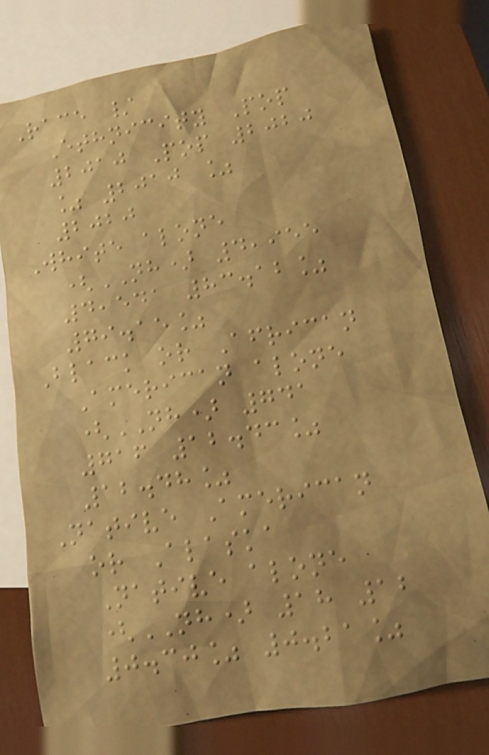Race /
Ethnicity Pop
2010 Pop 2020
% 2010 %
2020
White alone
(NH) 4,955
4,541 83.12%
79.15%
Black or African
American alone
(NH) 741
716 12.43%
12.48%
Native American
or Alaska
Native alone
(NH) 18 12
0.30% 0.21%
